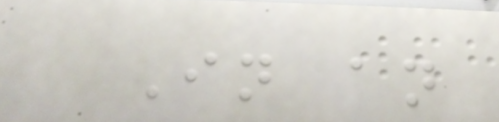In an
